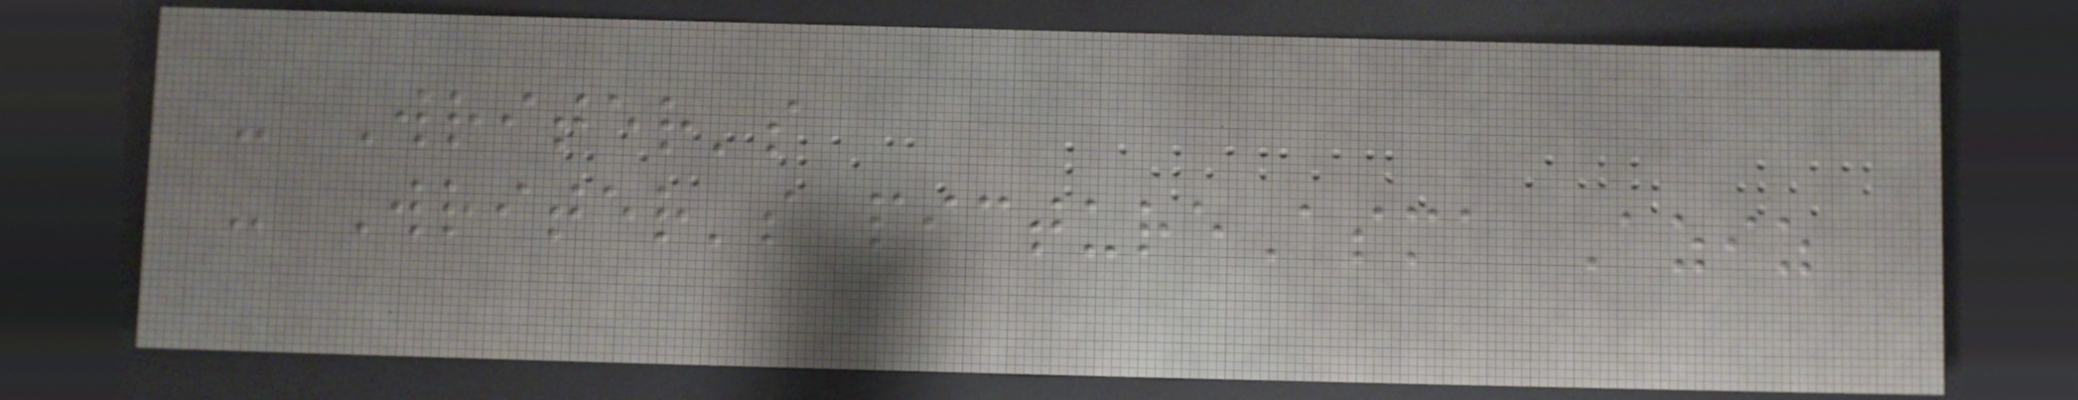- Writer's
- Writer's pictureAsma Aziz
